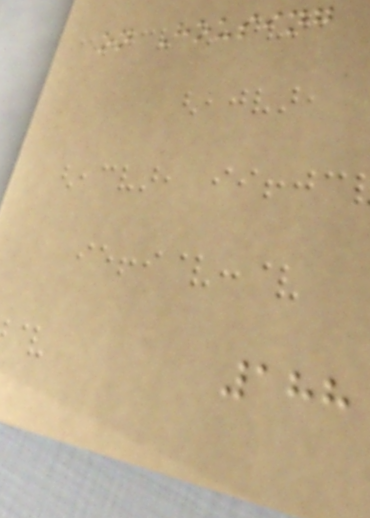on Housing
188
